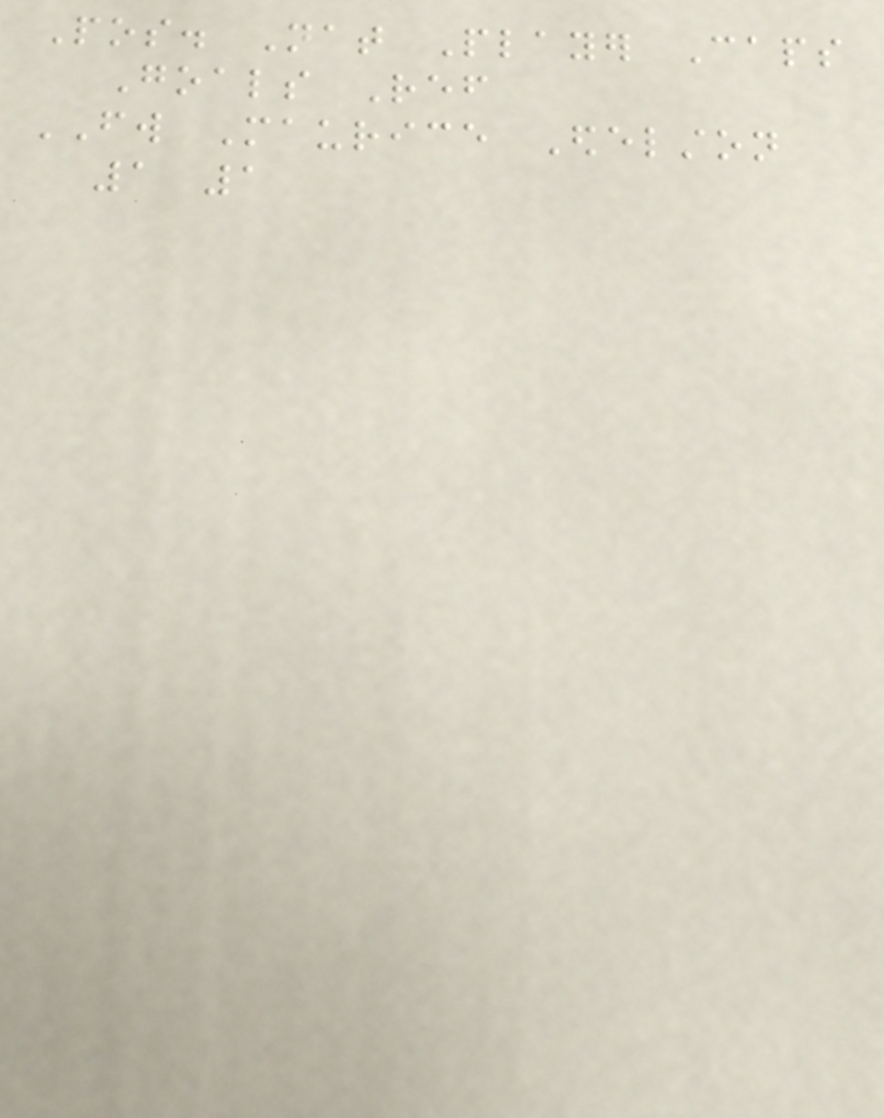Pos. Nat Player Caps
Goals Ref
FW Maurice Edelston
1 1
